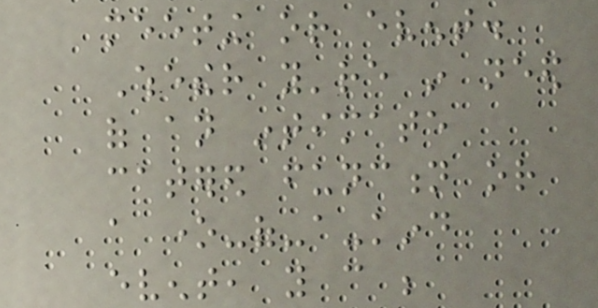meeting or event.
Whether you're in need
of an intimate
catered function or
a one-of-a-kind
event, you can be
